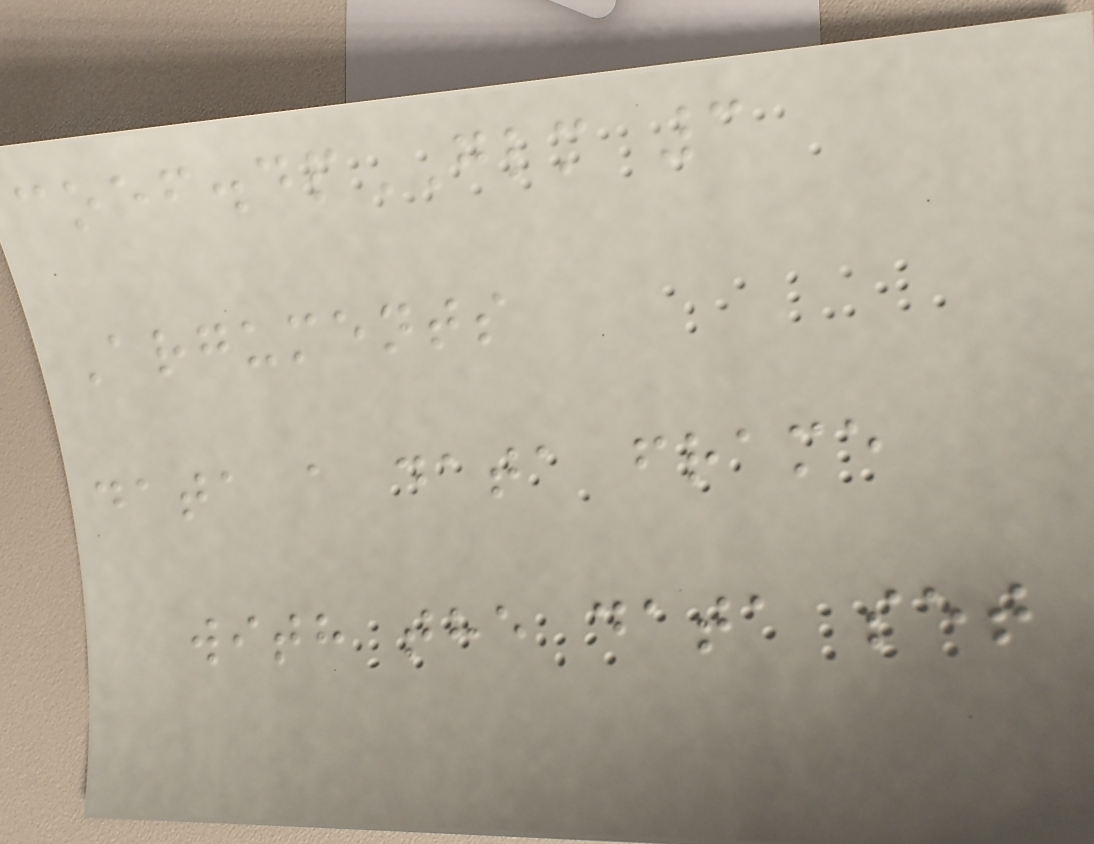coef.dpGLM 3
Arguments
data a data frame
with the data set
